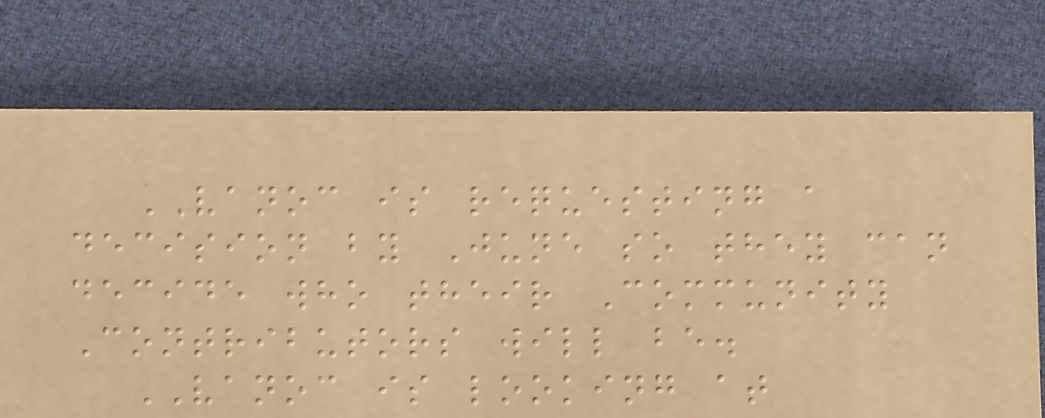VANOC is requesting a
decision by June so they can
decide who their Community
Contributors will be.
VANOC is looking at
